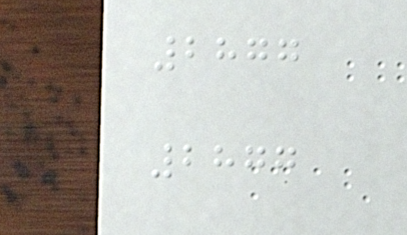2877
2877
